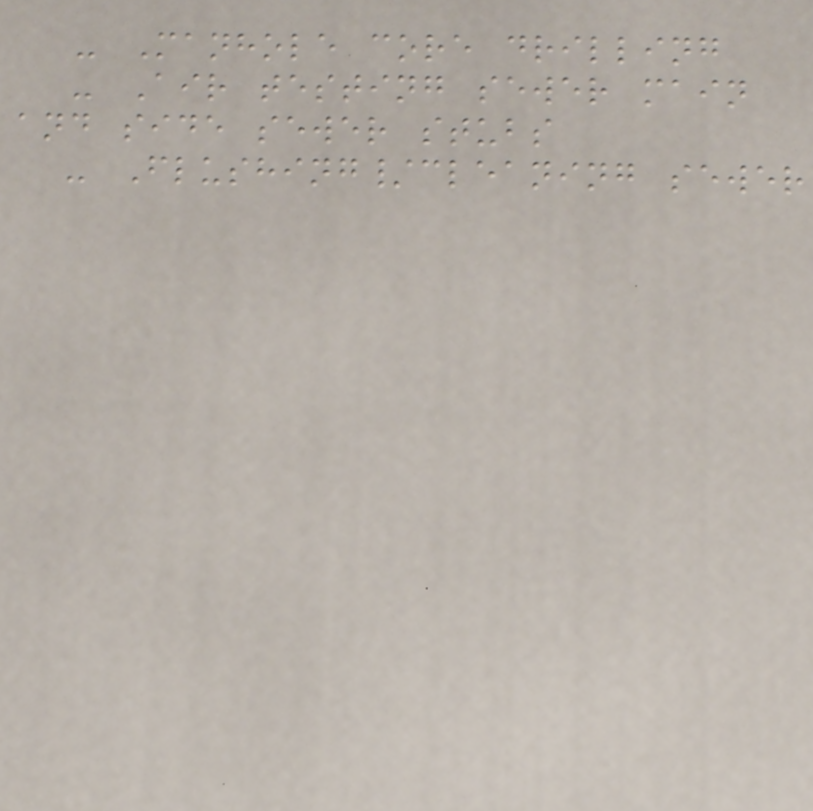- Manhole core drilling
- Air testing sewer main
and side sewer stubs
- Flushing/cleaning sewer
